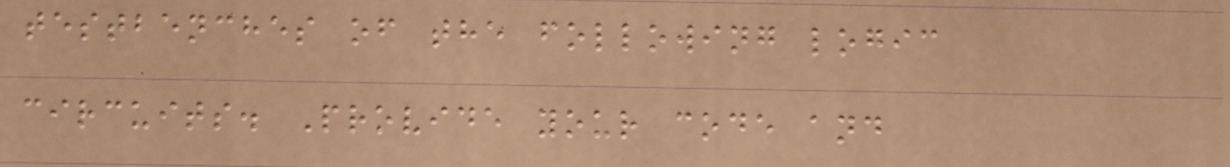testbenches of the following logic
circuits. Provide your code and
